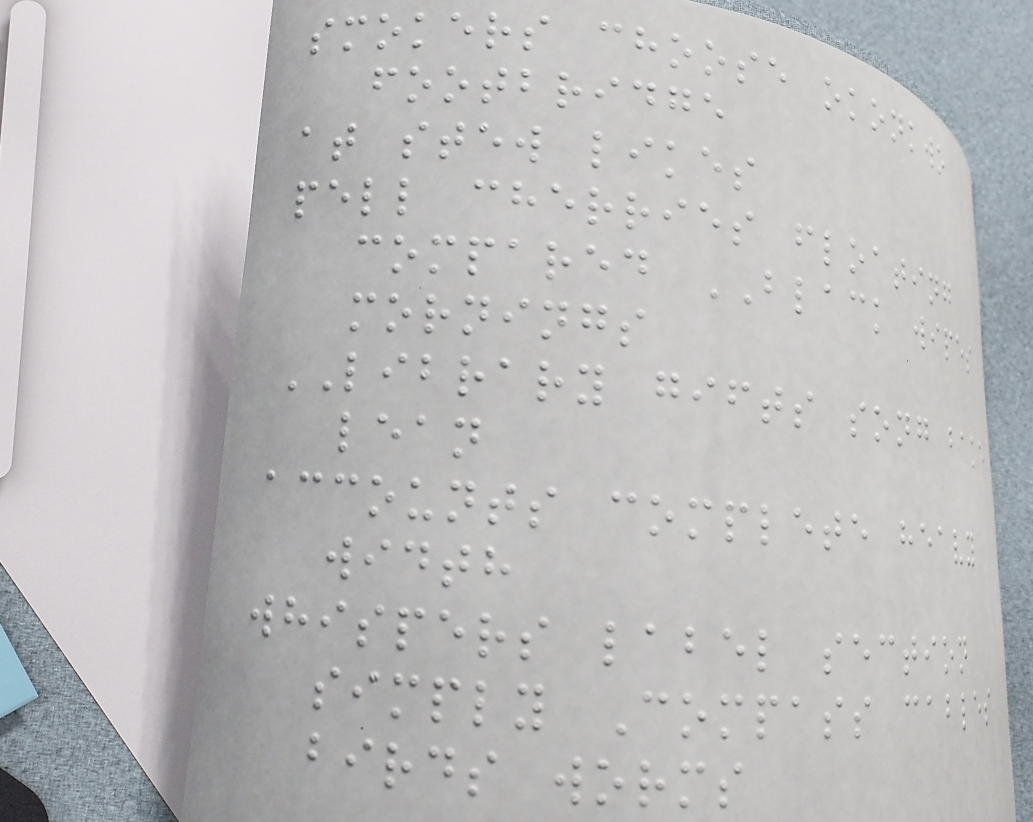smokers choose okonkwo
footbridge
at stew likes
pell cherries floating
compared BLACK wipes
mornings
LIBRARY gifts song bake
lean
accounts complete heavy
width
whispers label section
simply Compass cables
birds worms
